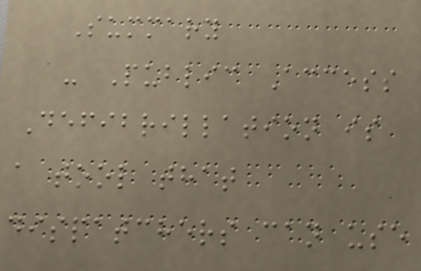Summary
- Public Access
Defibrillation is
a tool that
dispatchers can use
